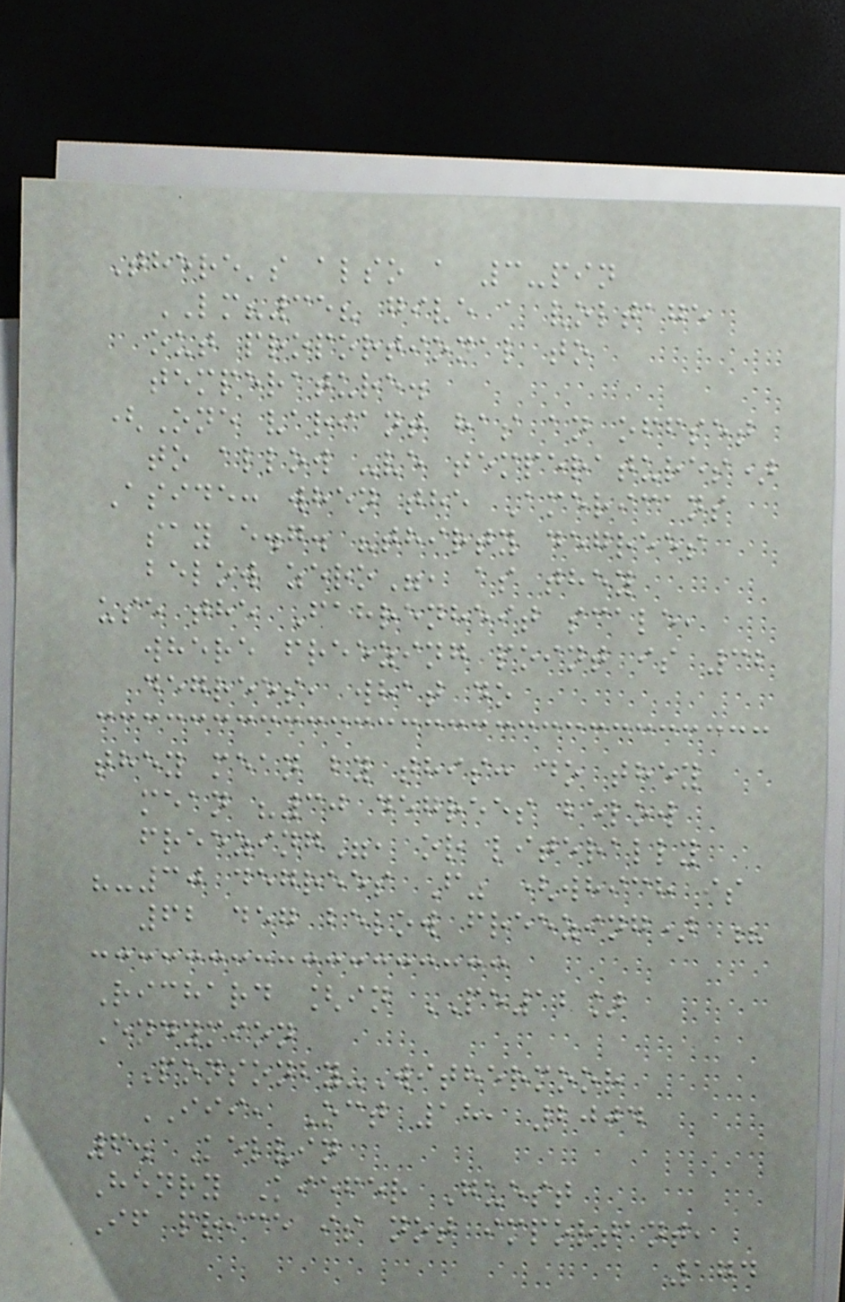There's also a 3-pin
LM?35? give a voltage
out proportional to
temperature.
(One variant has an offset
to allow -ve temperatures)
Aside: when the Americans
say e.g. "thirty degrees
below zero", as they
use the Fahrenheit scale,
where freezing point is 32
degrees, what do
they mean by this: do they
mean "30 degrees below
freezing", or literally
"-30 degrees F" (which is
62 deg below freezing) ?
Richard [in PE12]
Endymion
Ponsonby-Withermoor
III, Oct 18, 2004
6. Kelvin
Henry Kiefer Guest
If price is not important,
174
